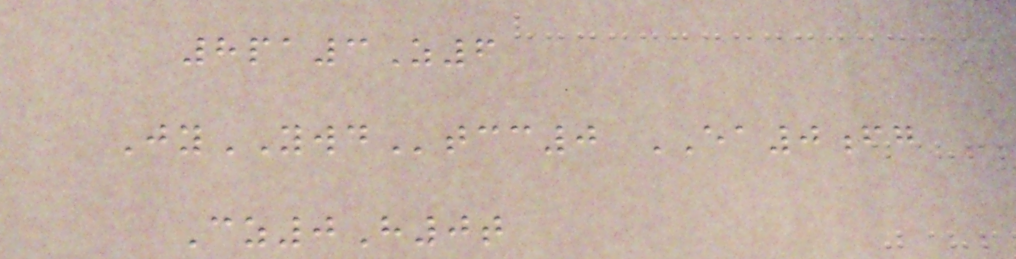8pa3Z6
JyYWDtcc0 EA0fg
Cz0H0t
